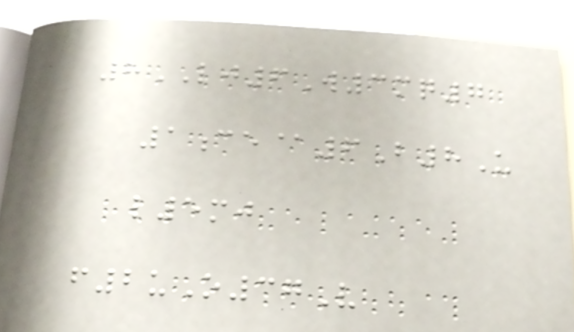8LJ6W3mq7
1ce@6B8U
l5mj
f2uO37V
